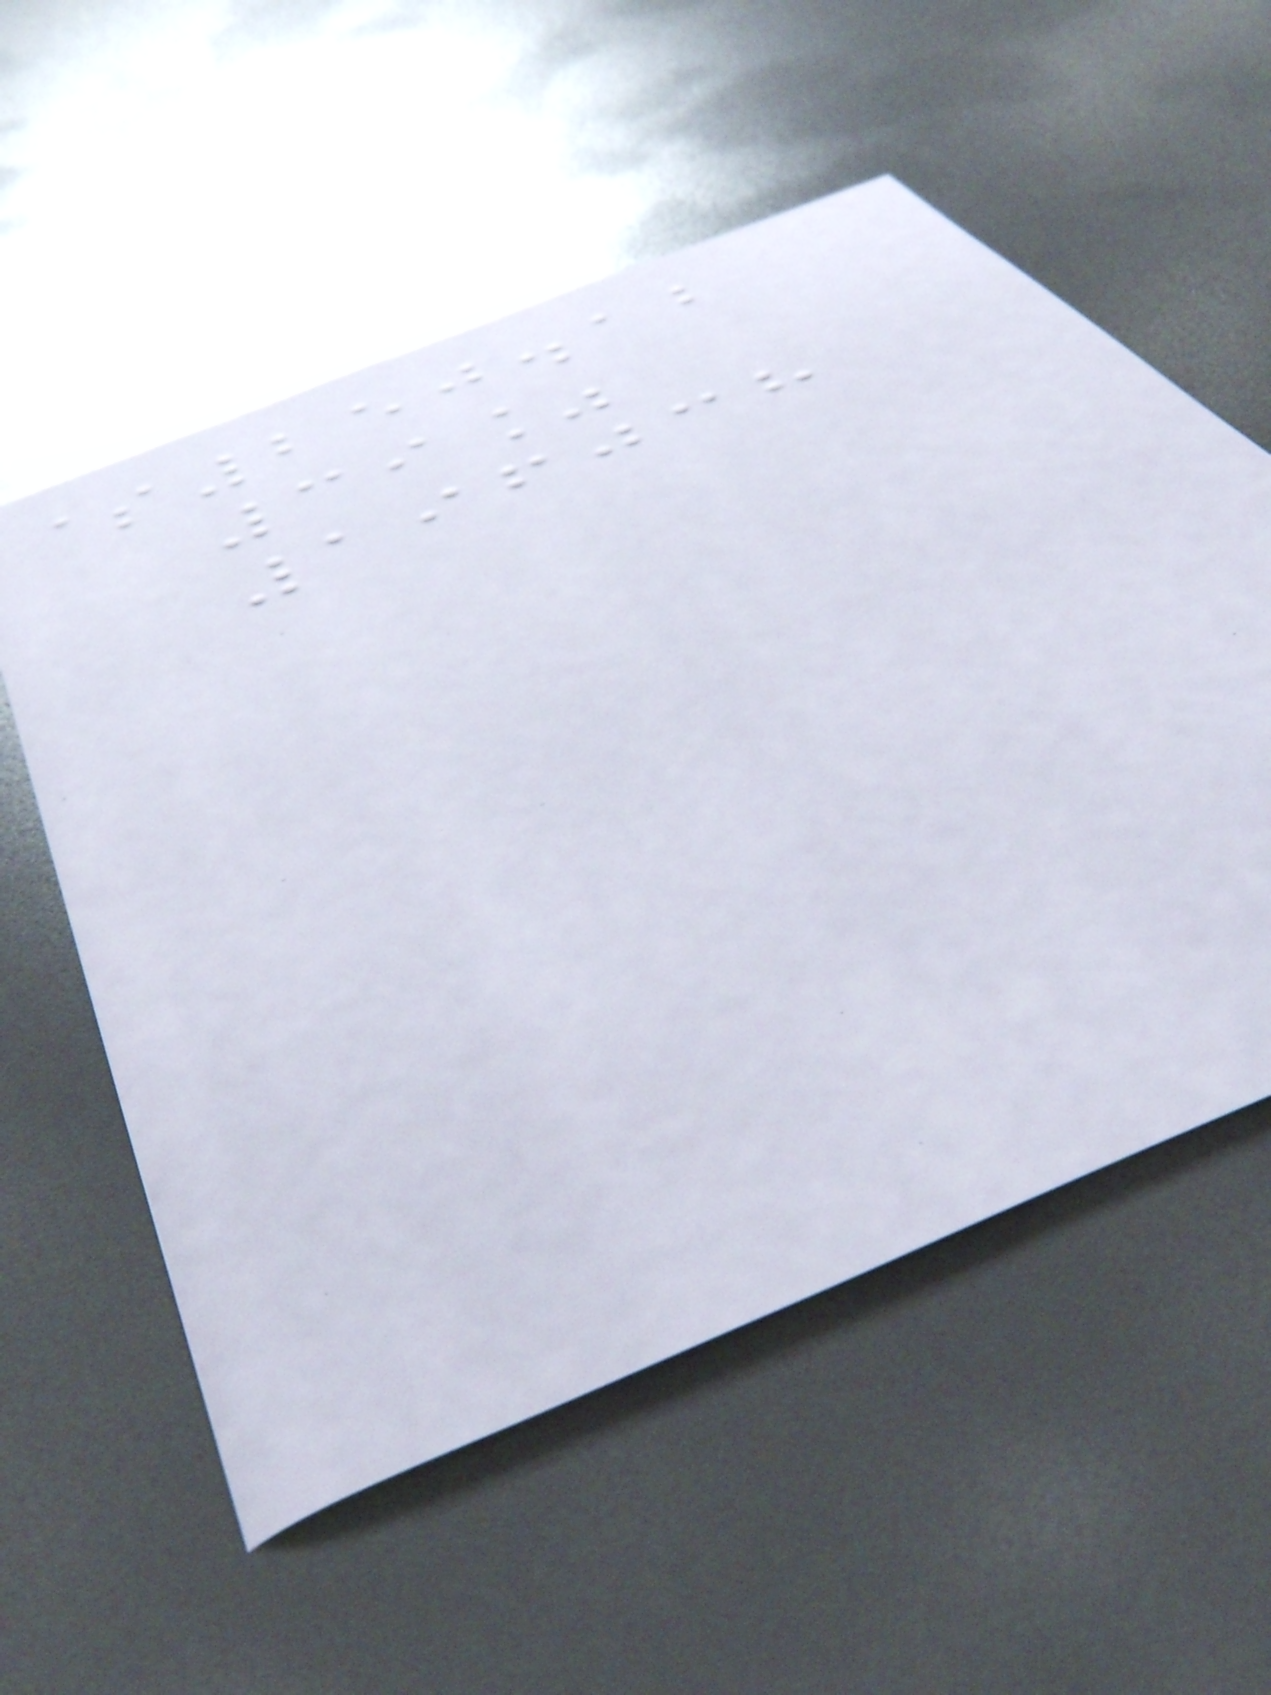$250.12
39%
196038
